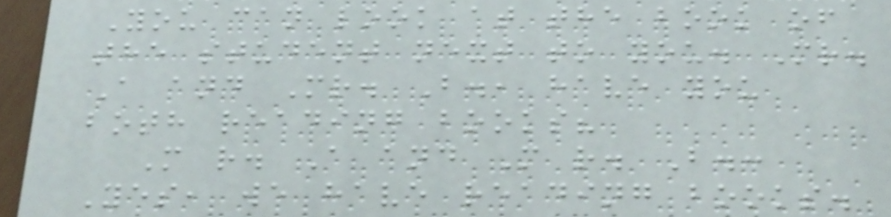You can look at the book of
the student next to you. Mr.
A and Mr. B., have you
both reading books?
M r. A and M r. B.:
Yes, we have reading books.
